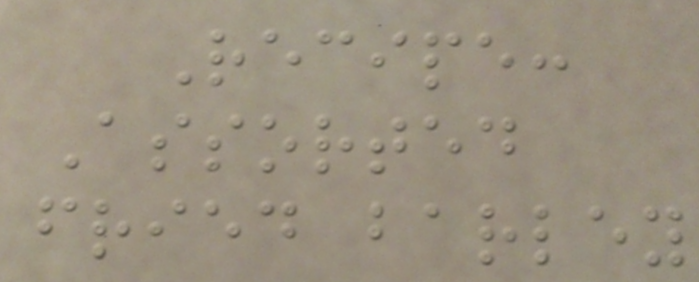Recipe:
Assorted
fried barley
